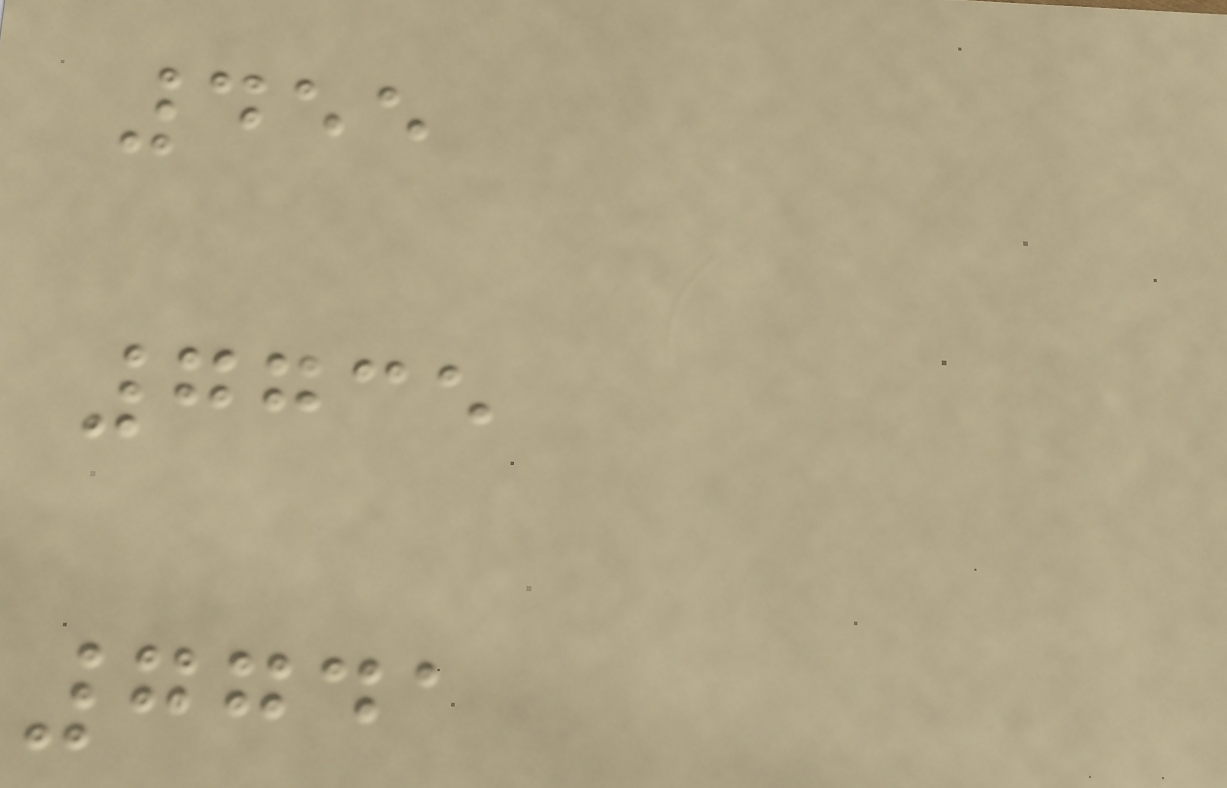455
7735
7741
